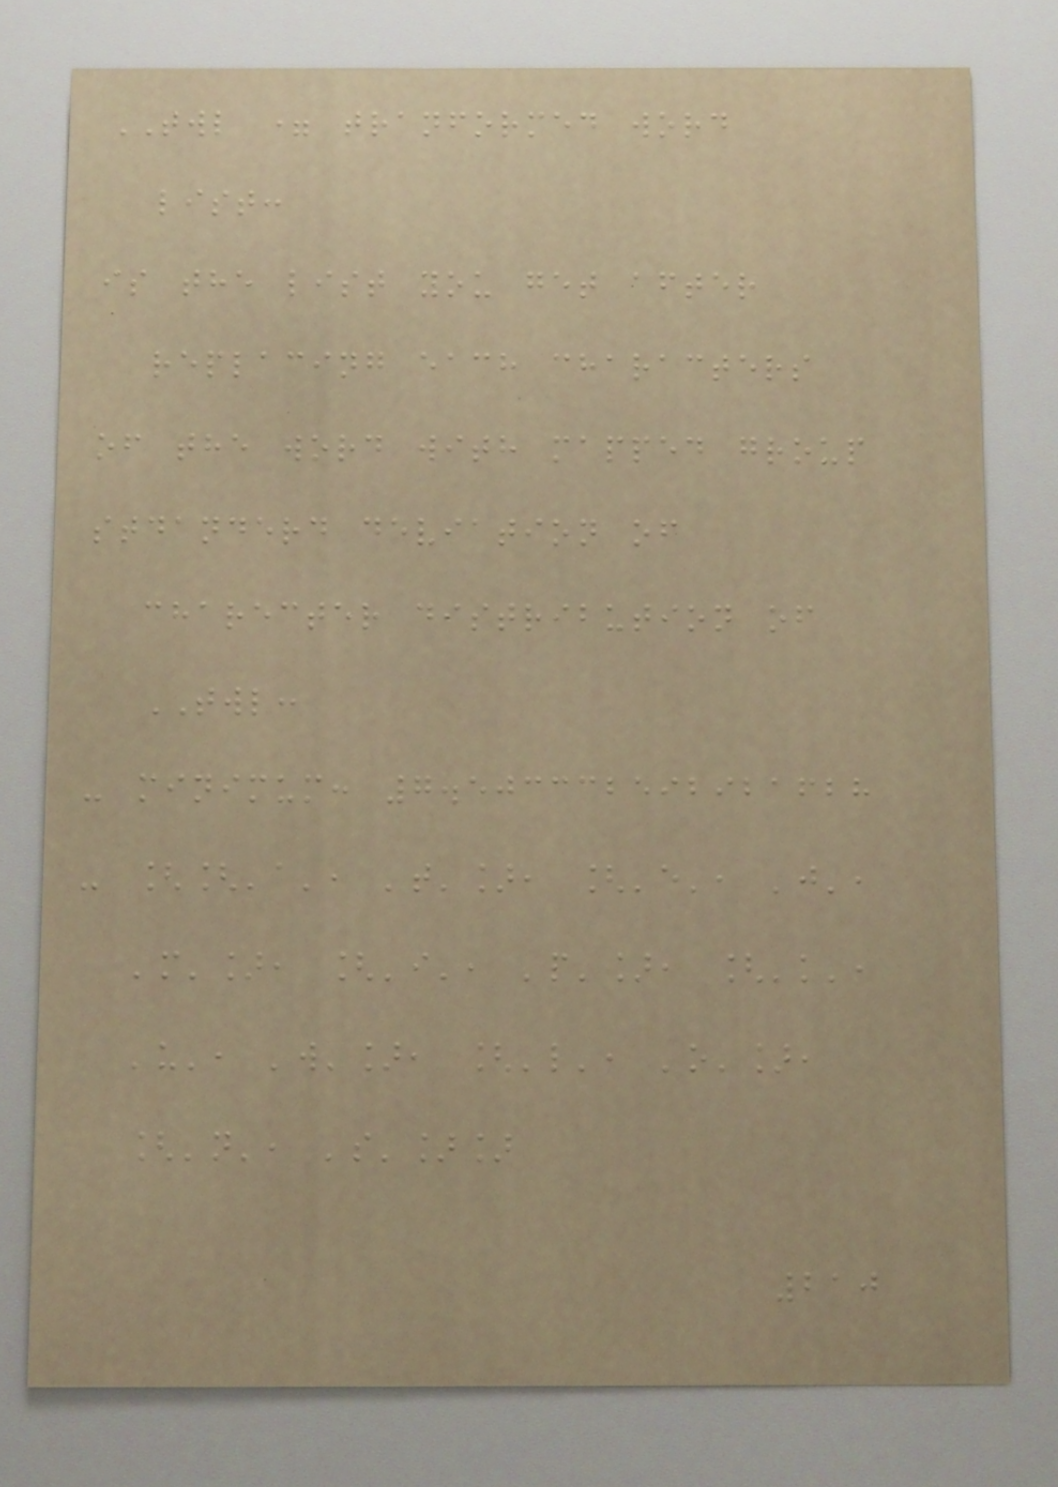TWL = tranformed word
list:
is the list you get after
replacing each characters
of the word with mapped group
stdanderd deviation of
charecter distribution of
TWL:
- minimum: 7.503332592921628
- [['a', 't'], ['e', 'j',
'm'], ['i', 'p'], ['k',
'u', 'w'], ['l', 'o'],
['n', 's']]
210
